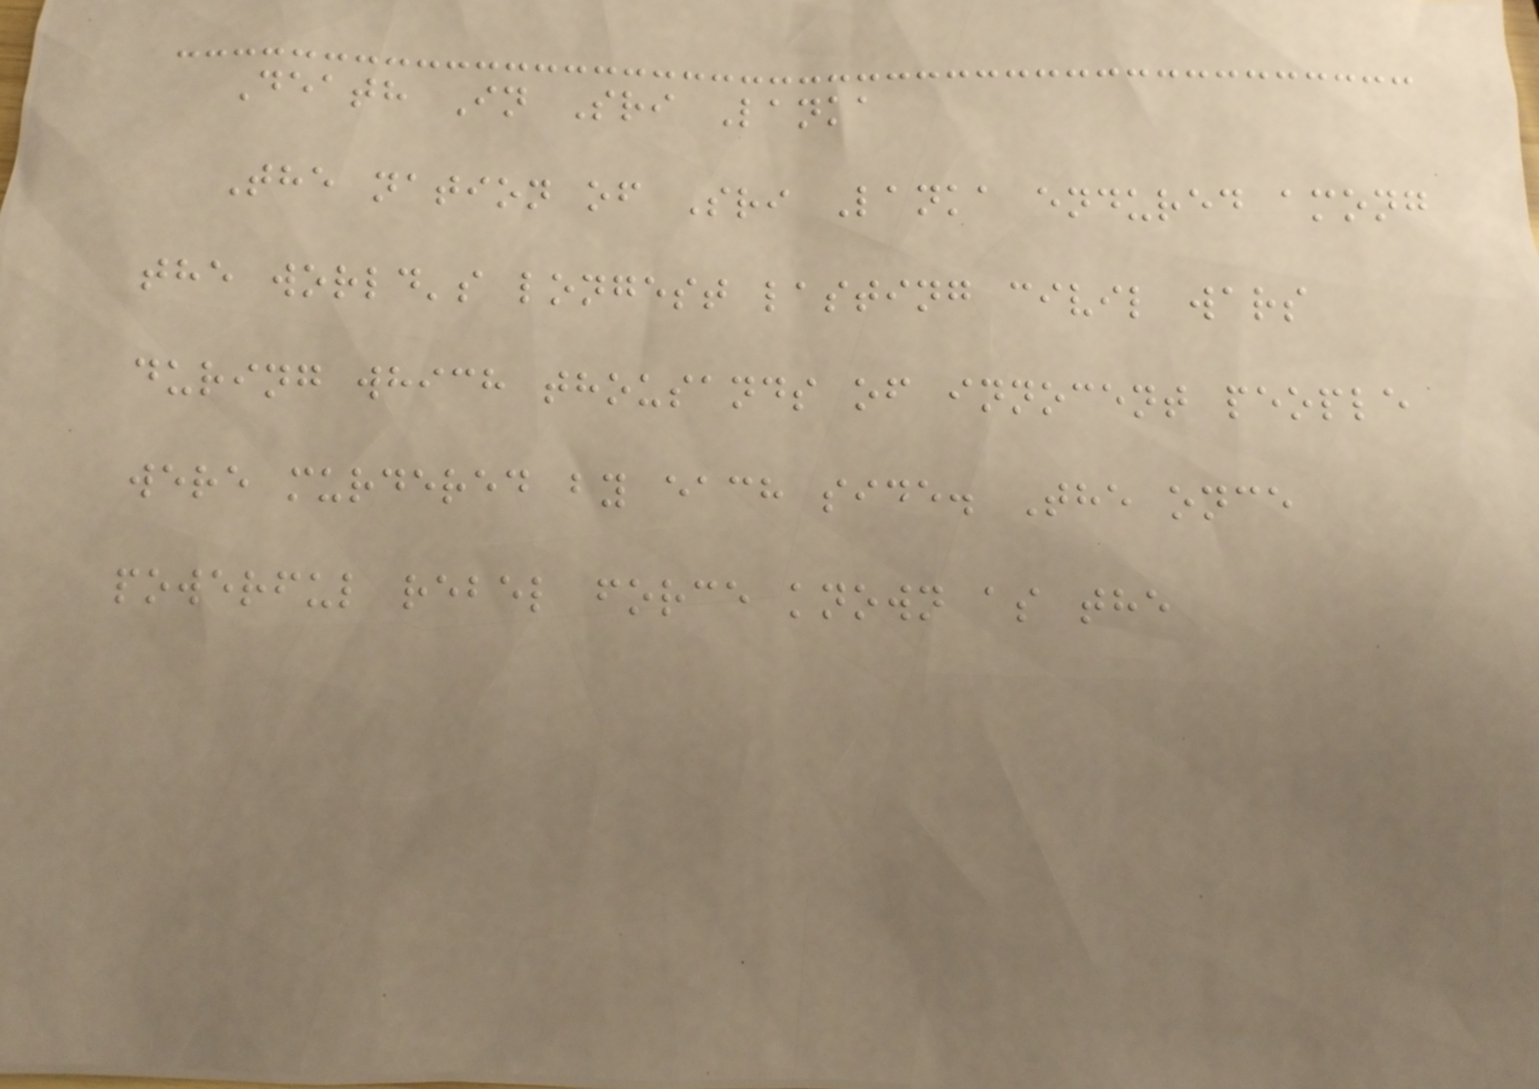Death In Sri Lanka
The nation of Sri Lanka endured among
the world's longest lasting civil wars
during which thousands of innocent people
were murdered by each side. The once
powerful rebel force known as the
